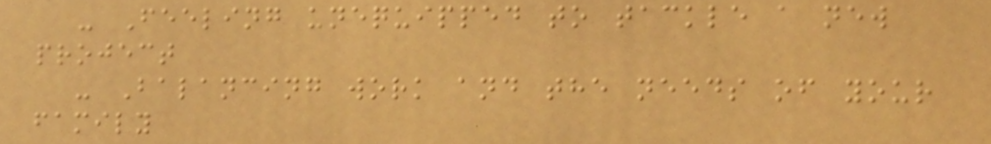- Feeling unequipped to tackle a new
project
- Balancing work and the needs of your
family
